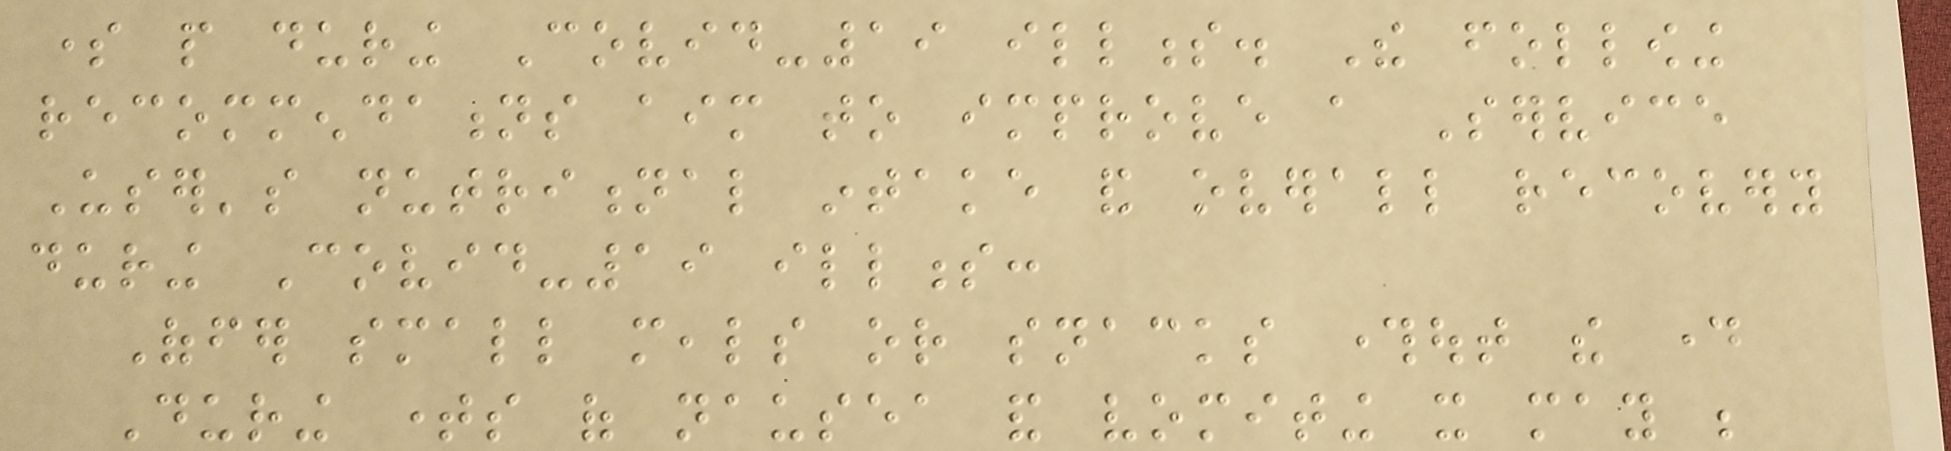some people during Covid-19 illness. The following
recommendations aim to improve a Service
User's nutritional intake and overall recovery
during Covid-19 illness:
Offer small meals or snacks throughout the day
During times of nausea and vomiting it may be
